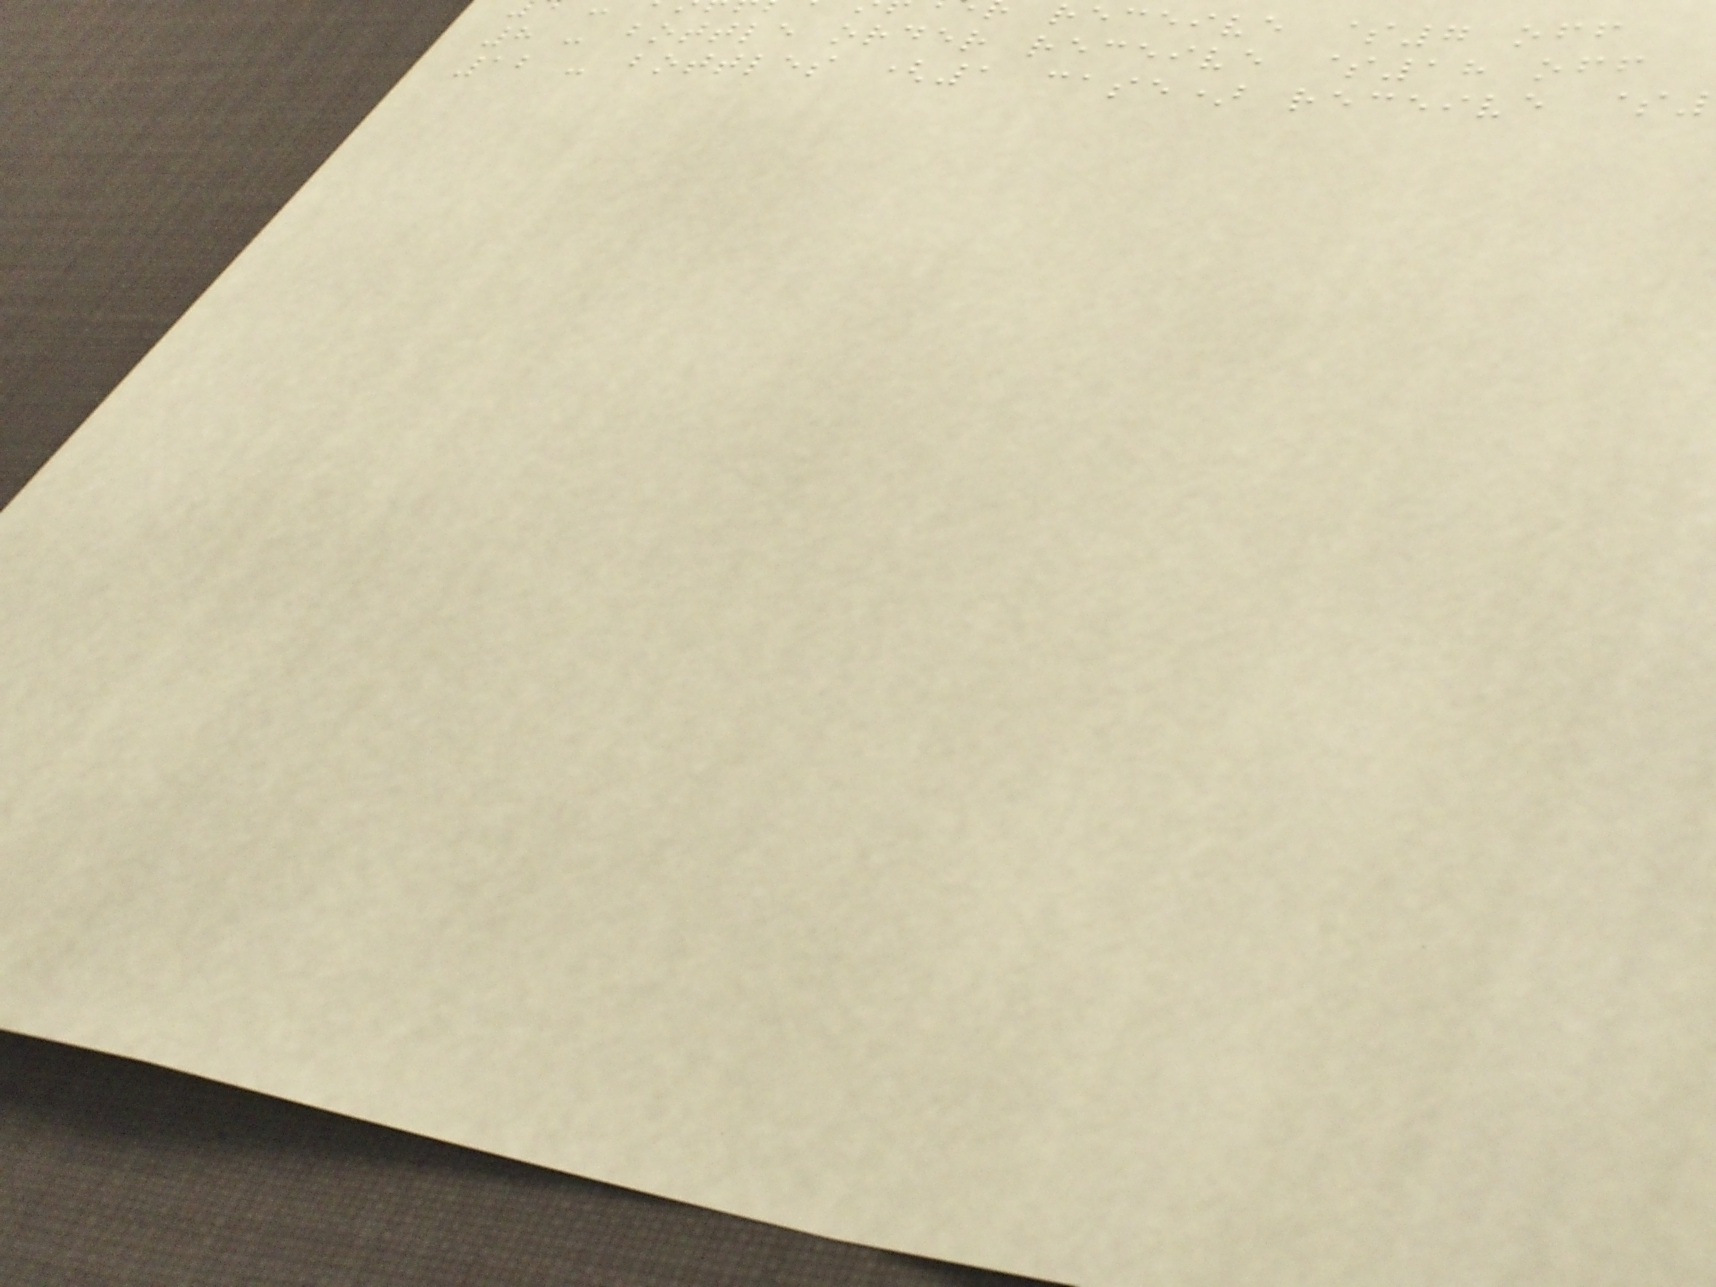receive $7 off
8 - bottle order receive $18 off
12 - bottles (1 case) receive $
